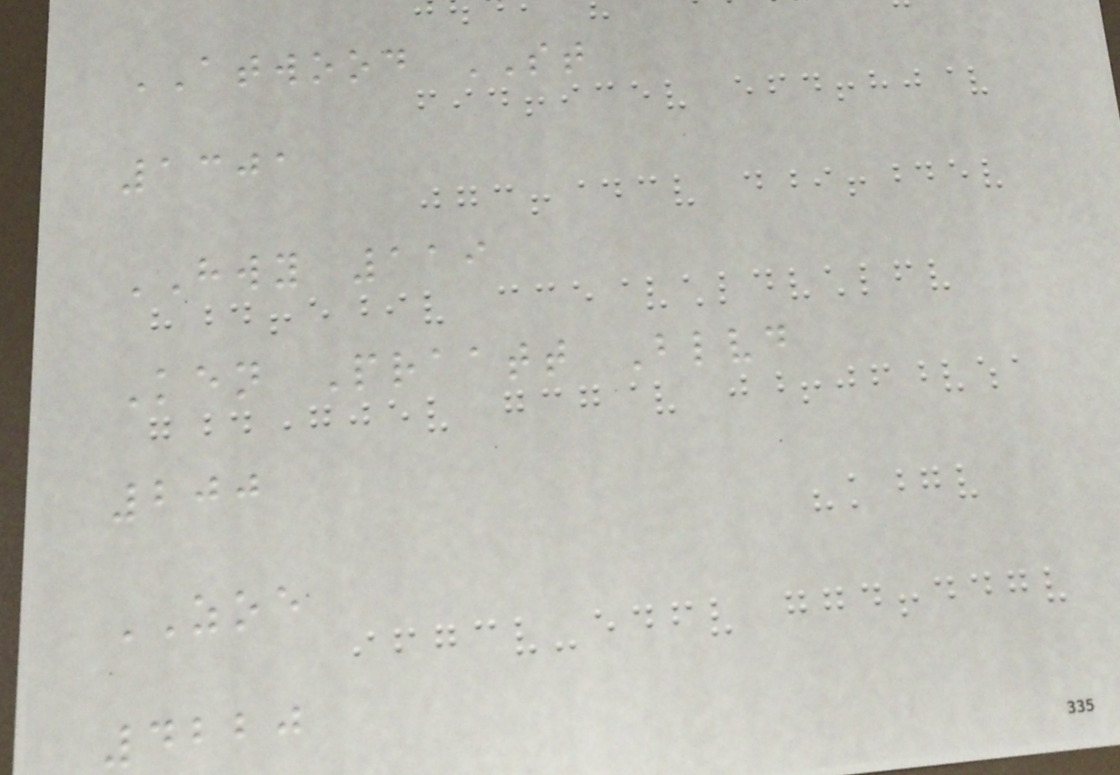ATWOOD ST
1301
HWY 119
Ken Praatt Blvd
200
ZOE
4220
